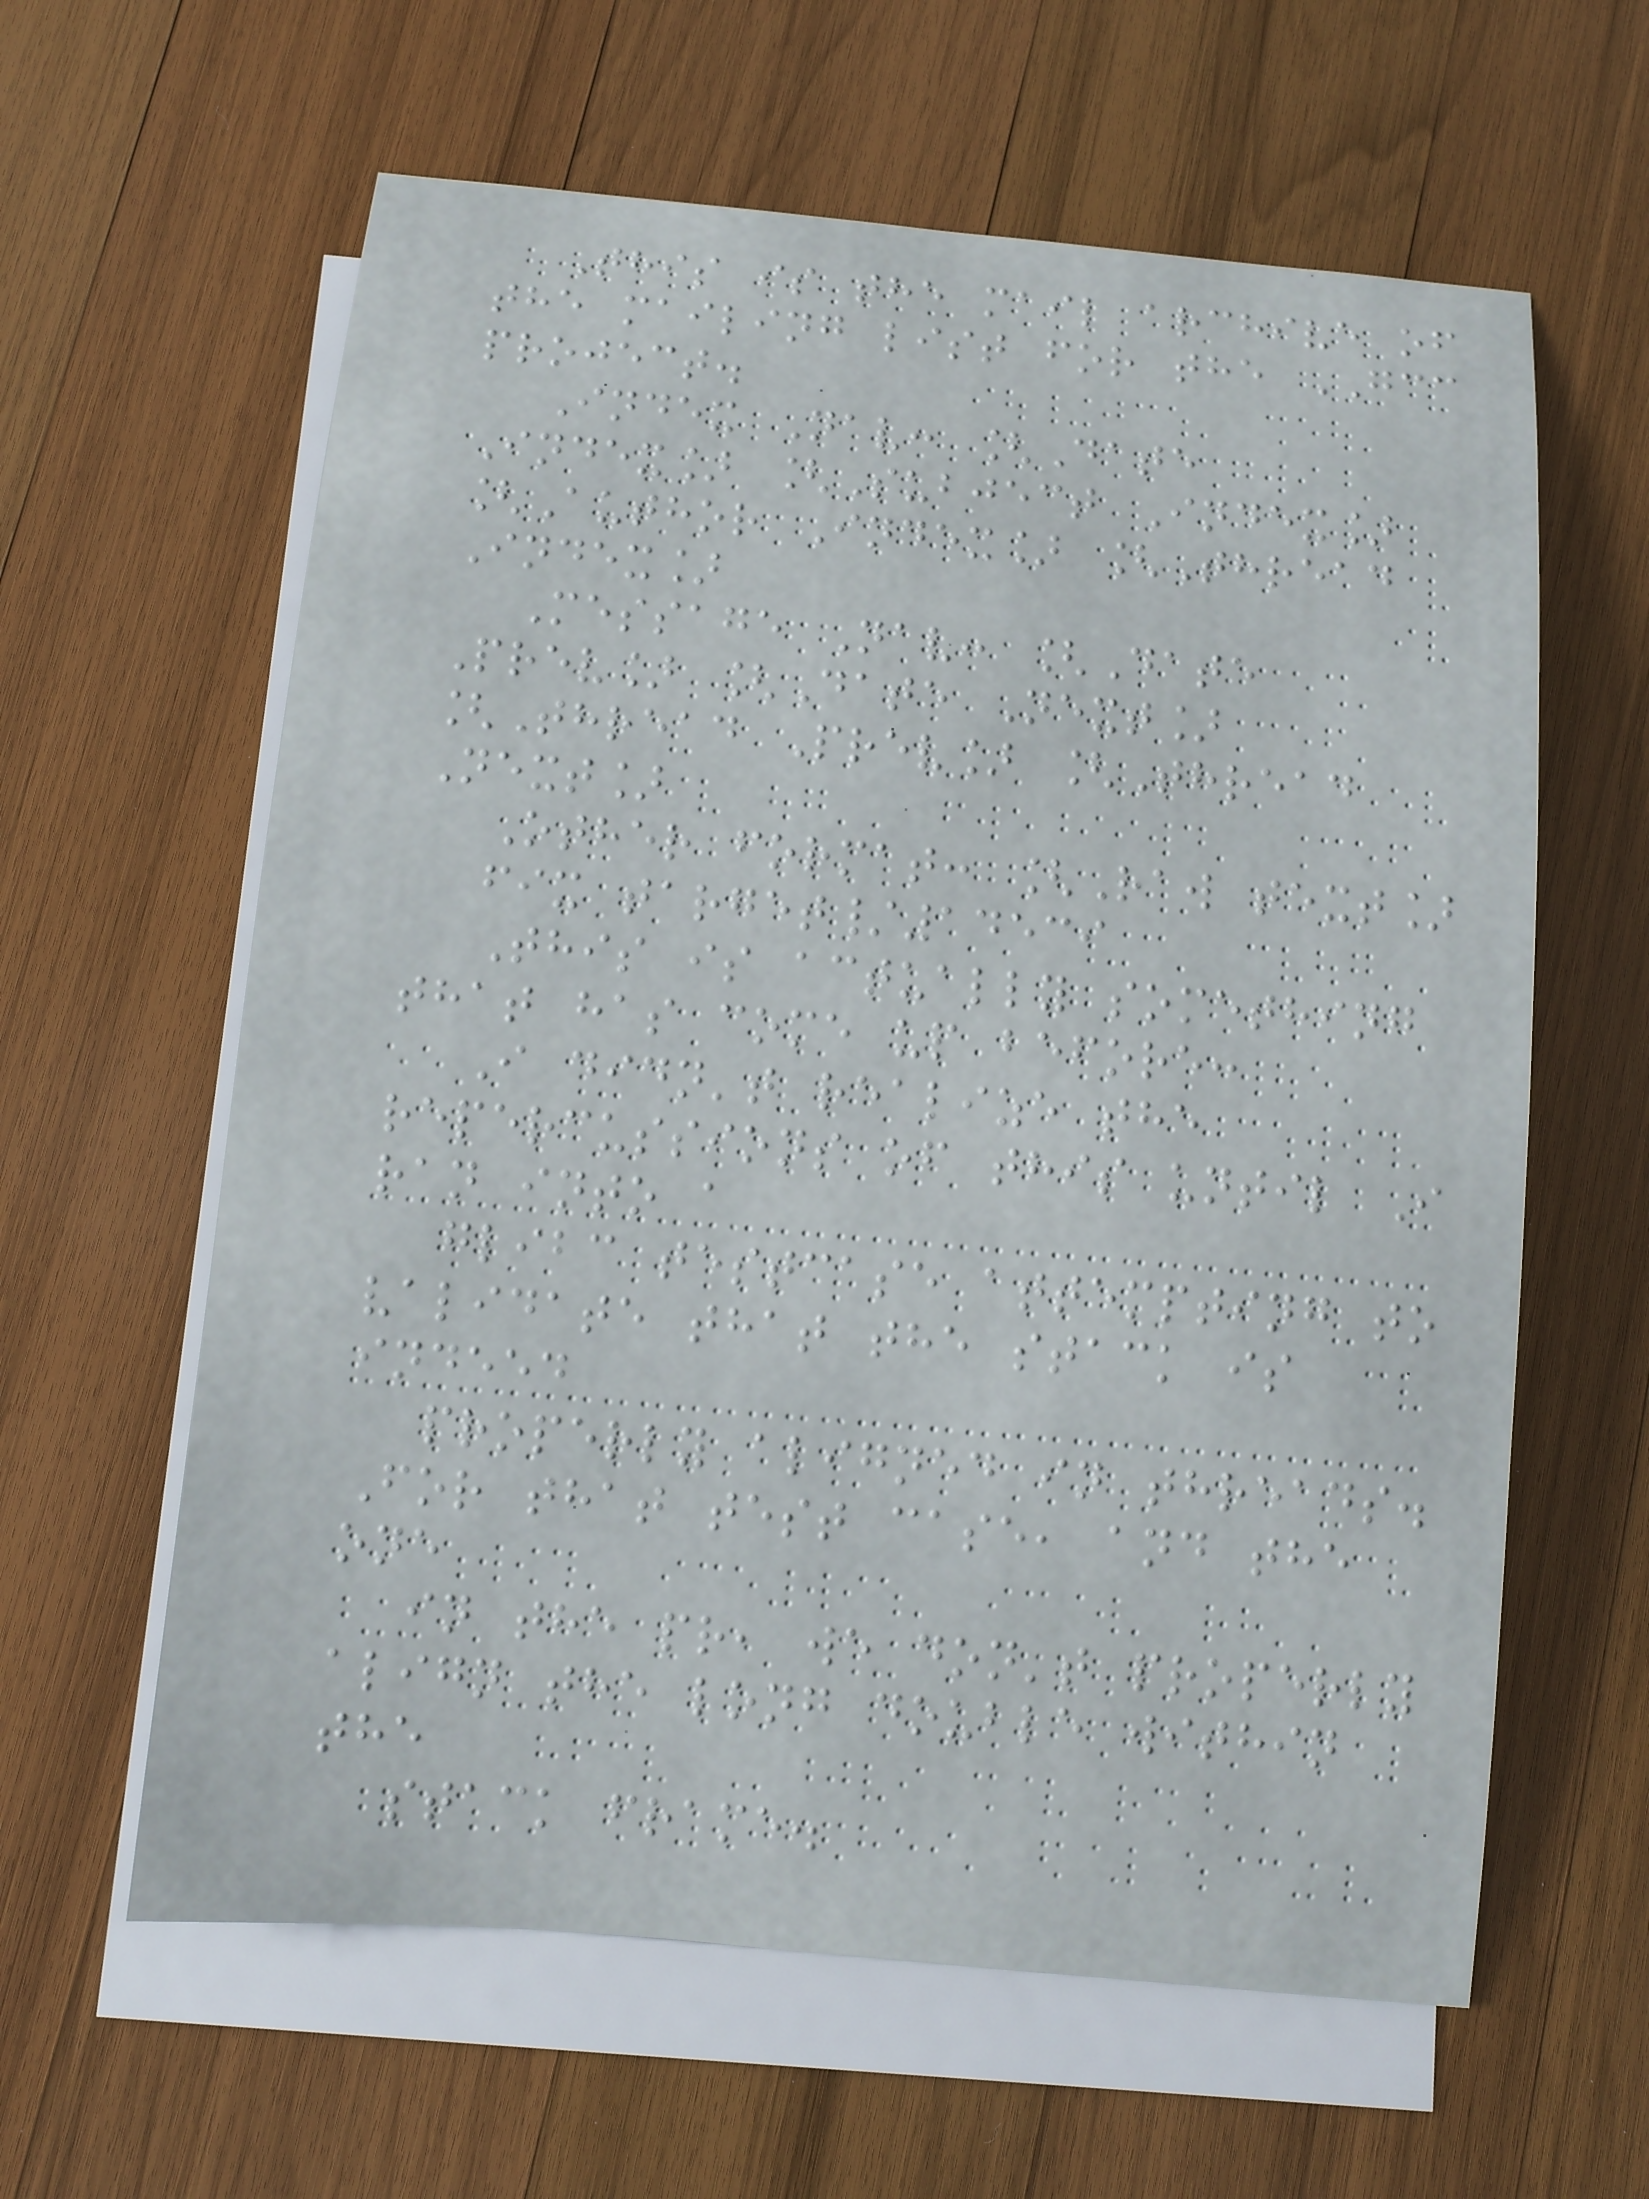This is the mail archive of
the mailing list for the GCC
project.
Index Nav: [Date
Index] [Subject Index]
[Author Index] [Thread
Index]
Message Nav: [Date
Prev] [Date Next]
[Thread Prev] [Thread
Next]
Other format: [Raw text]
fix target/14539
This is actually something
that has come up before:
I didn't realize the
repercussions of this until I
ran into a
glibc testcase attempting to
validate that the stack is
indeed
properly aligned in threads.
For that test case, and the
one
in the pr, we don't properly
align the long double within
the
stack frame.
